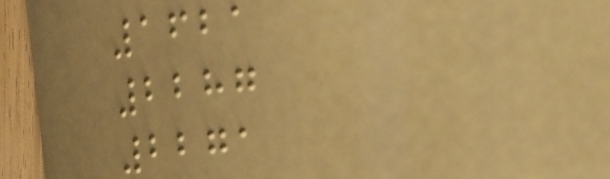1621
2287
2271
